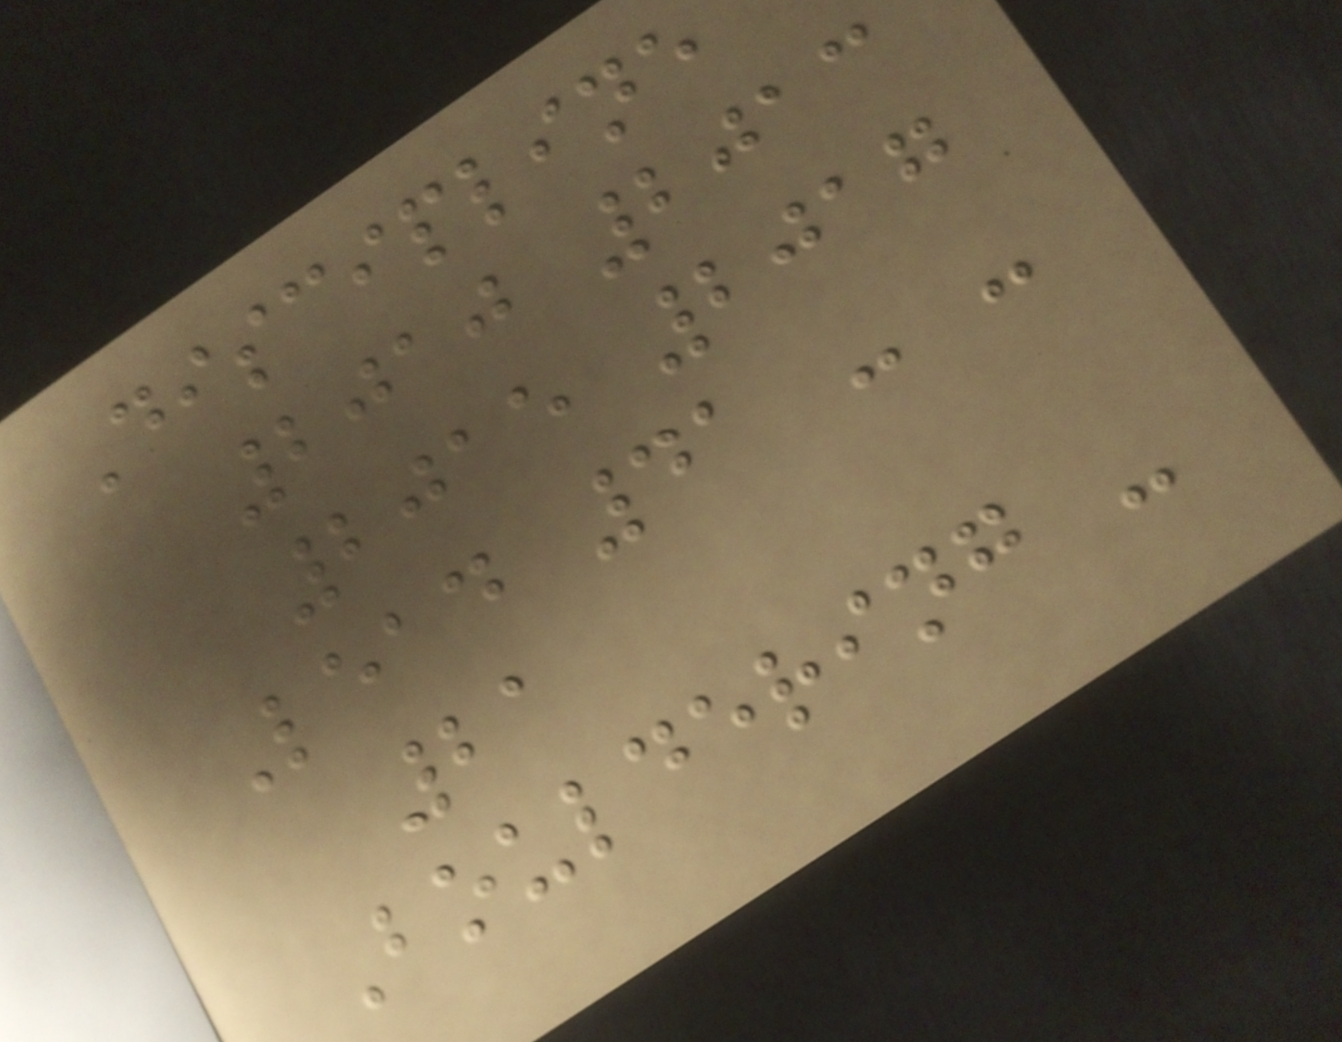Discipline
2010 2013
2015 2017
Lead 41 - -
21
Bouldering -
